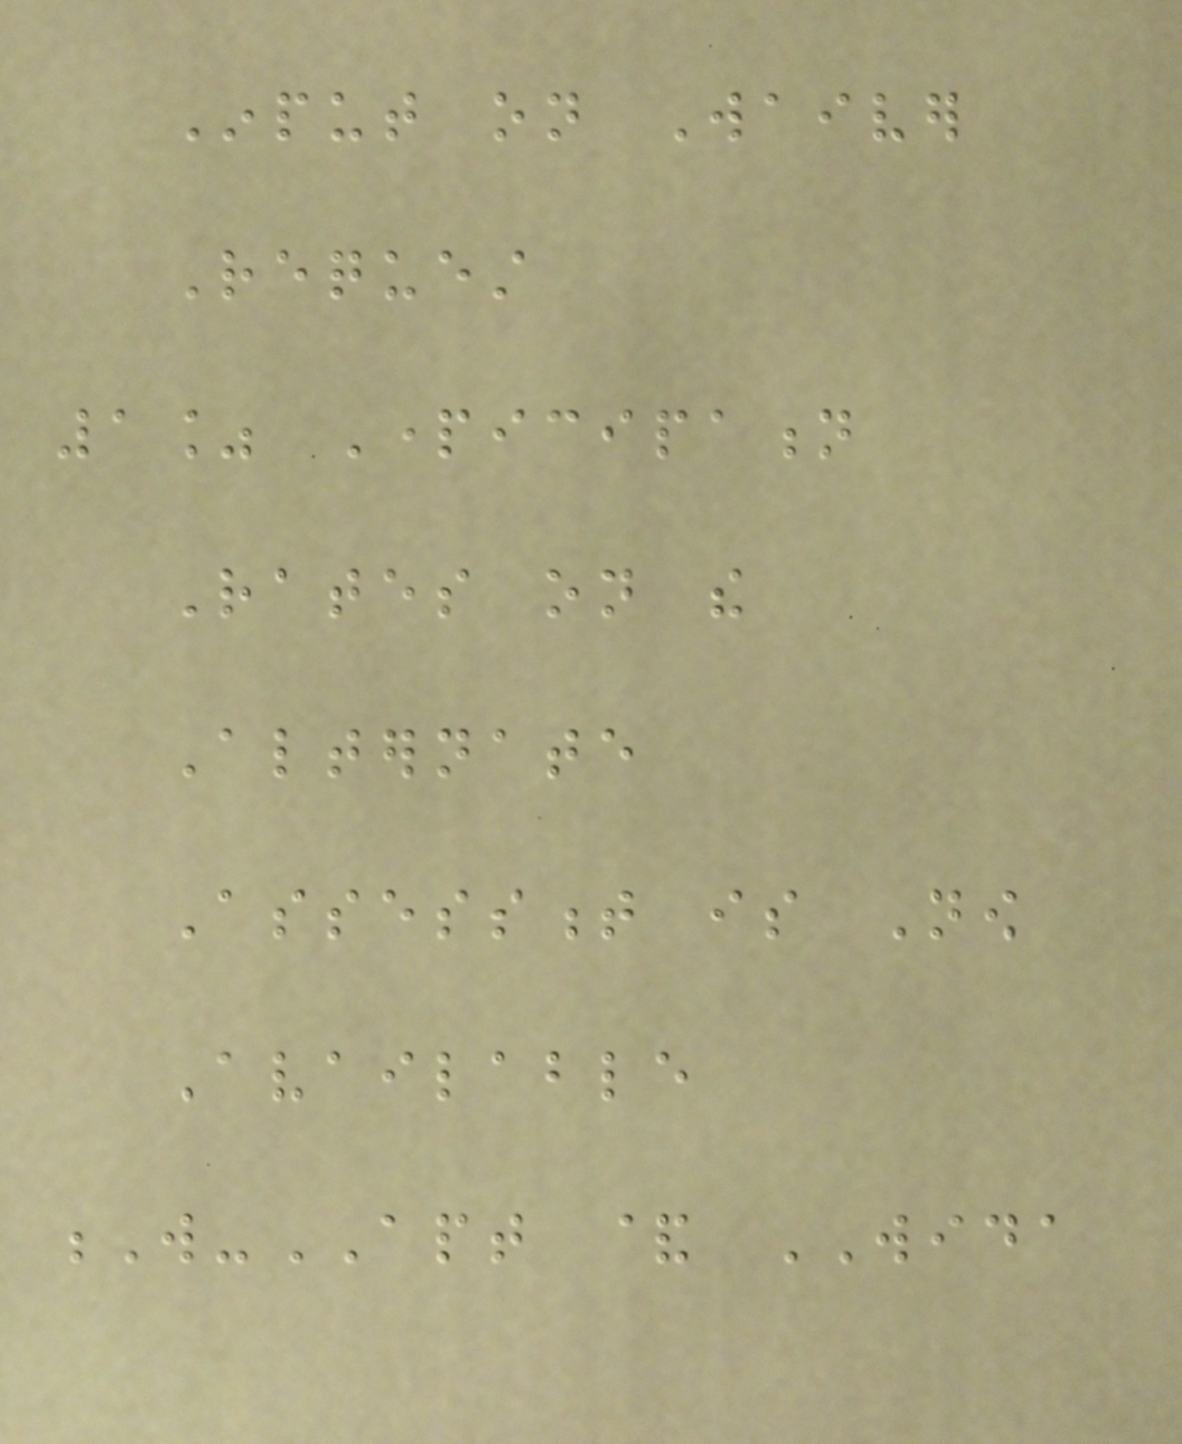Input on Waiver
Request
1% Participation
Rates on the
Alternate
Assessment is Now
Available
W-APT & WIDA
